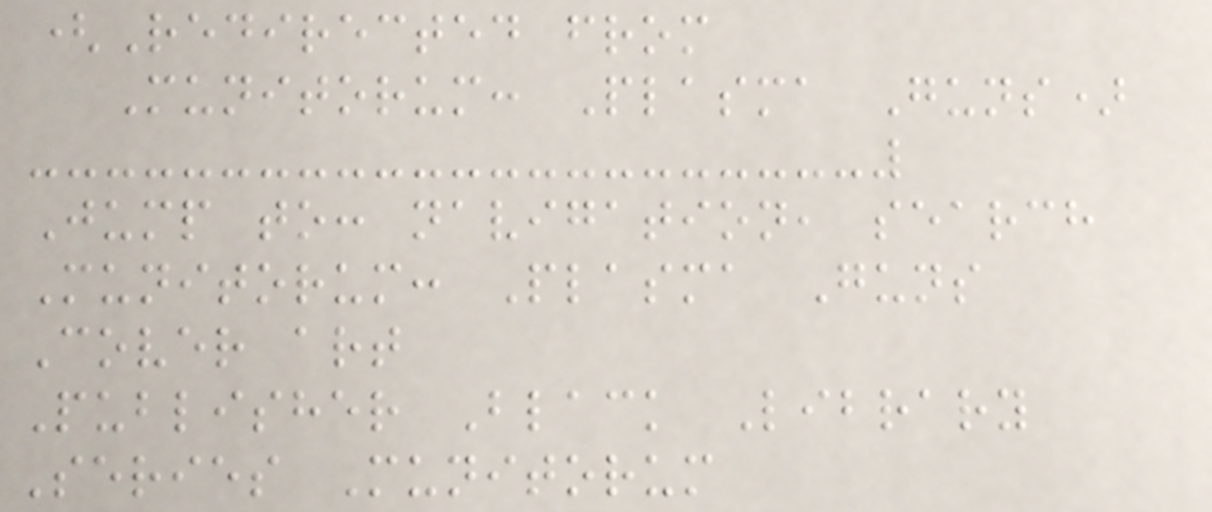(Redirected from
Munitorum: Plasma Guns)
Jump to: navigation, search
Munitorum: Plasma Guns
Cover art
Publisher Black Library
Series Munitorum
